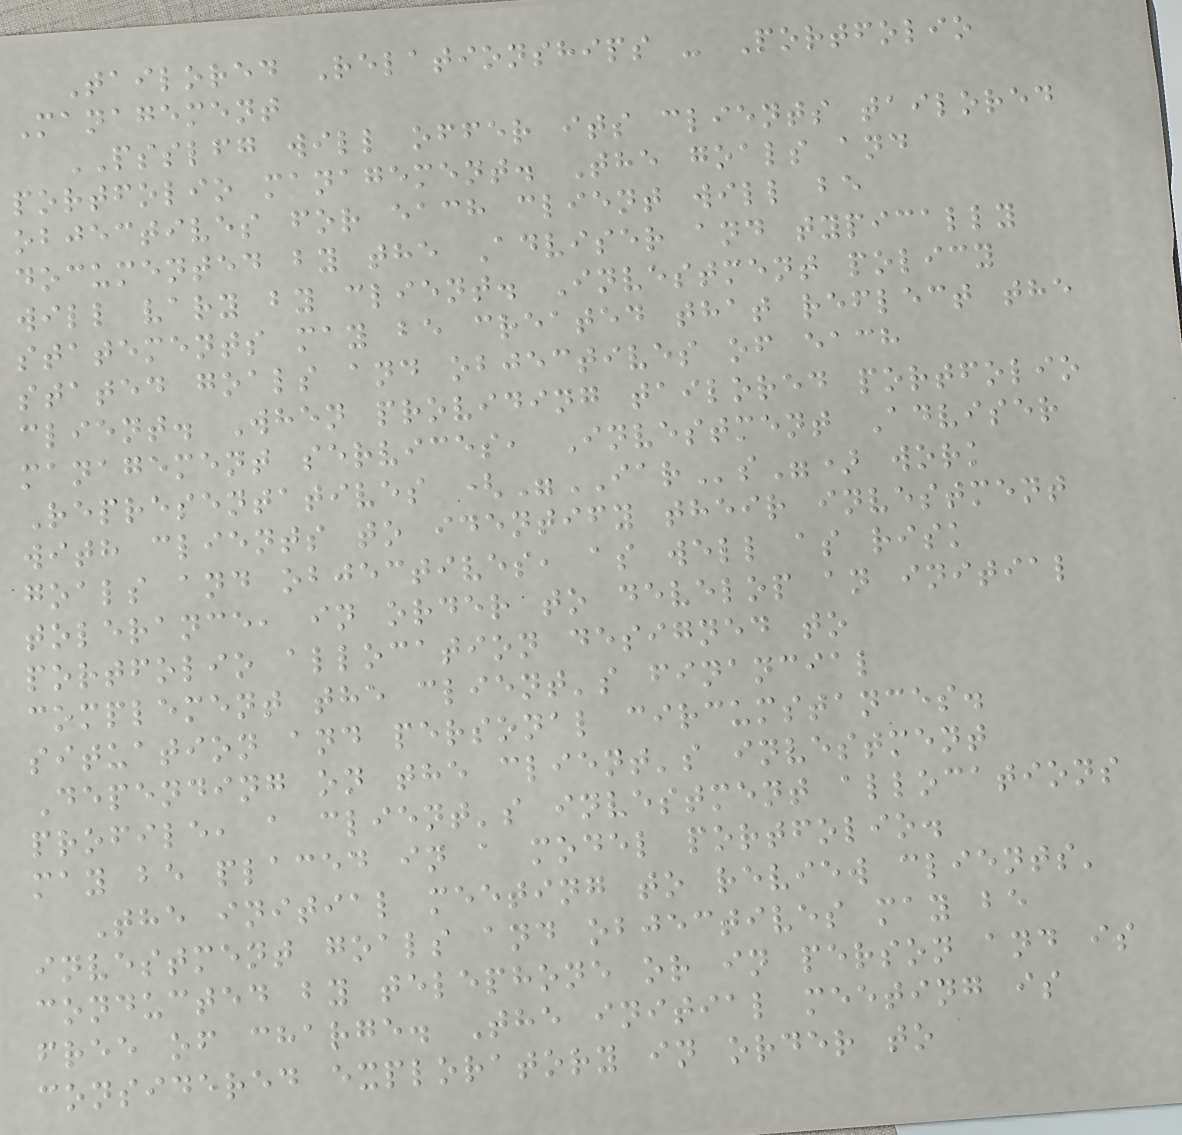Tailored Relationships - Portfolio
Management
PSSLFG will offer its clients tailored
portfolio management. The goals and
objectives for each client will be
documented by the Adviser and typically
will vary by client. Investment policy
statements may be created that reflect the
stated goals and objectives of each
client. When providing tailored portfolio
management services, Investment Adviser
Representatives ("IARs") work
with clients to identify their investment
goals and objectives, as well as risk
tolerance, in order to develop an initial
portfolio allocation designed to
complement the client's financial
situation and personal circumstances.
Depending on the client's investment
profile, a client's investment allocations
may be placed in a model portfolio.
The initial meeting to review clients'
investment goals and objectives may be
conducted by telephone or in person and is
free of charge. The initial meeting is
considered exploratory in order to
